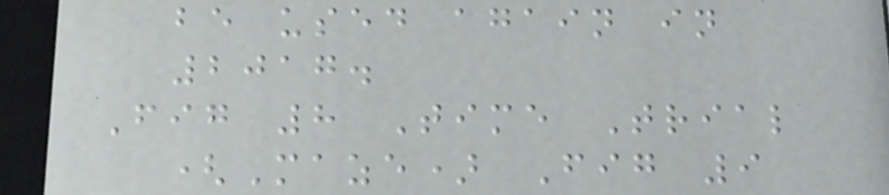be used again in
2017.
Fig 8 Time Trial
(Maze) Fig 9
